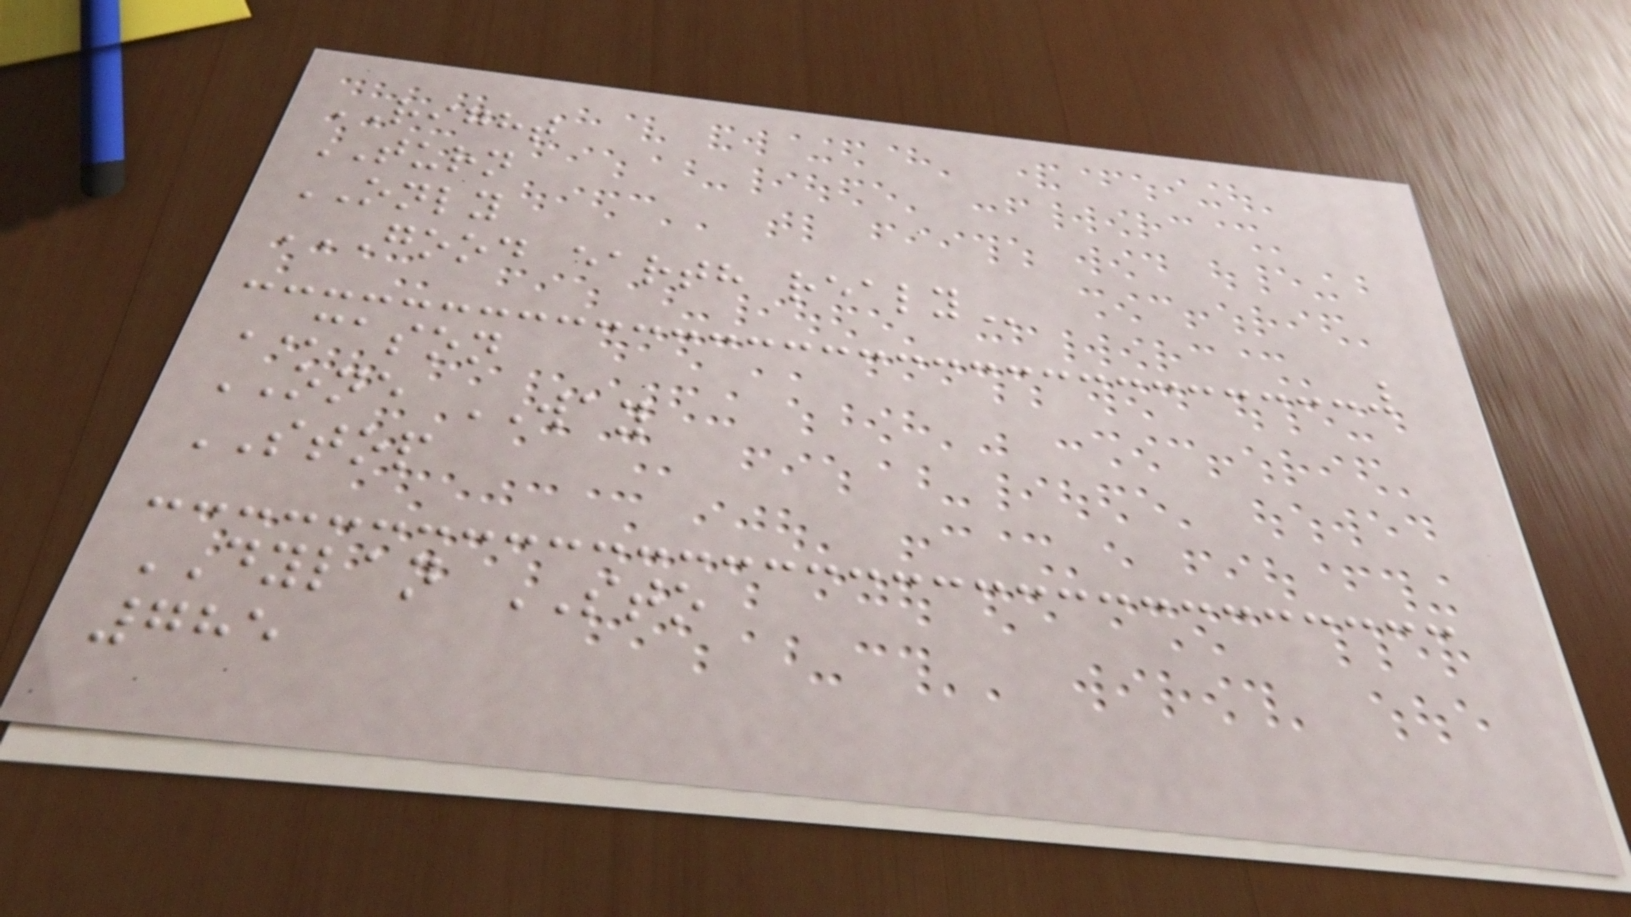RIGHT
TURN
ONLY
GOOD EARTH REALY
MASON
ONE WAY
STOP
DYLAN STO
785
